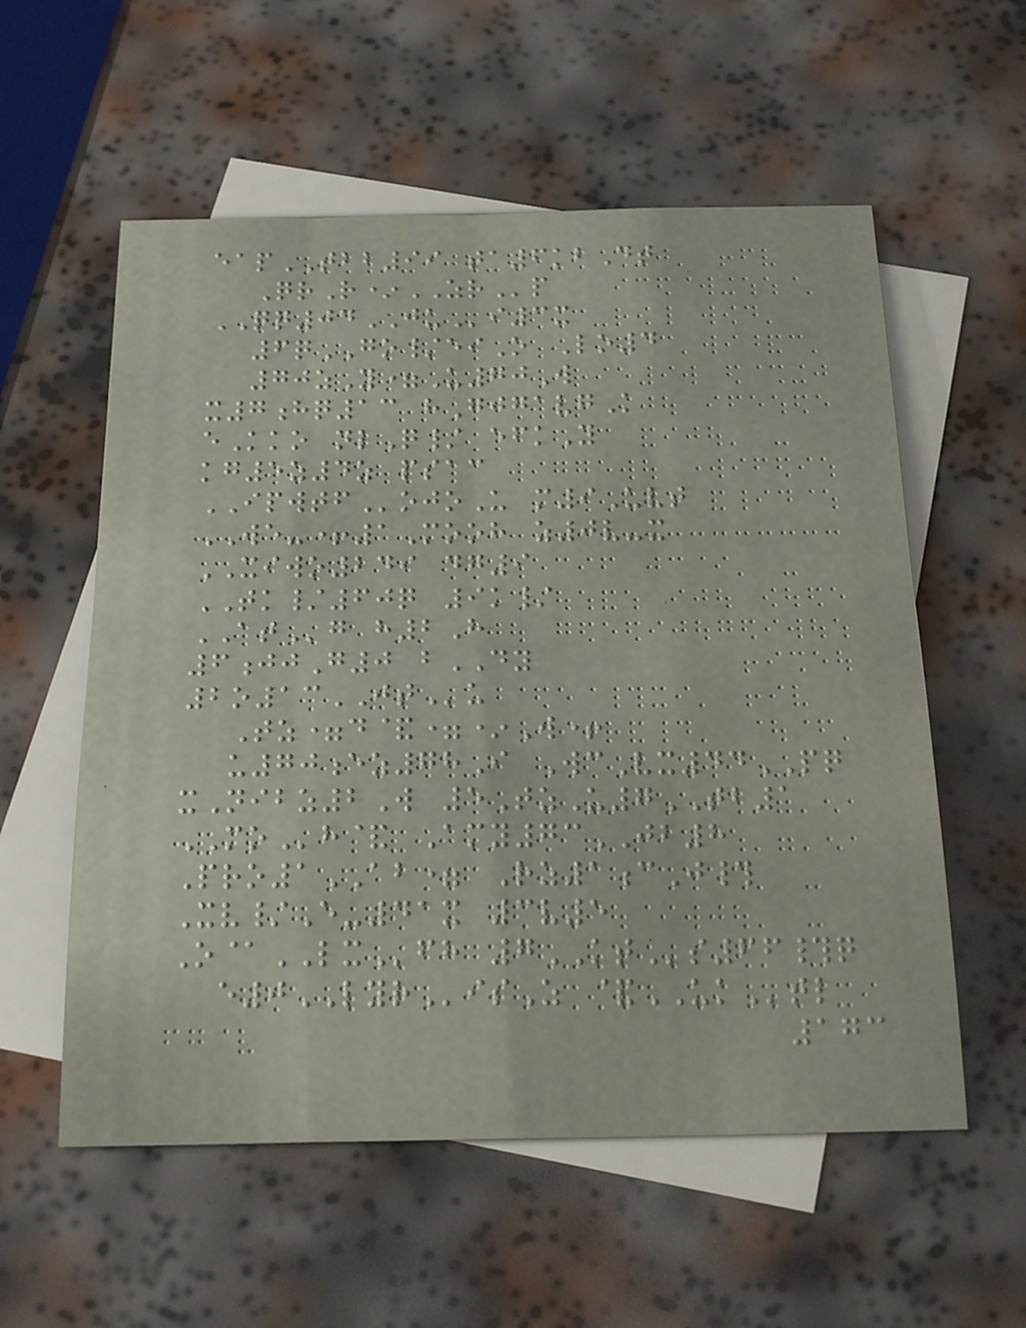eapTBB99 ta6kbDt
QrR*ZRp
QQ04JUi3x
6qGO/eiO Lo4
70zY=U70W
x7hq13 hGjgavgK
eKko nlQ/ efkY
kg5z4z psac
IPWTFojoU m9Uvt
WE-+1Mooh z0v-x
XIWO249 dg9
TK/60q 9k/
ATg h2H
6jjG0 bDY
2o13JTu
Tz=d&=*W+
u70ez78I WcVx44PQ
xNibz2W 5TzU7TB1
MOh& Amy73JB8
Pro1AB= Rz1cJ#
Xv/E-41x 3v5
O@LXfh 7KTs66#q
e0LYRisZ &UKtl
173
